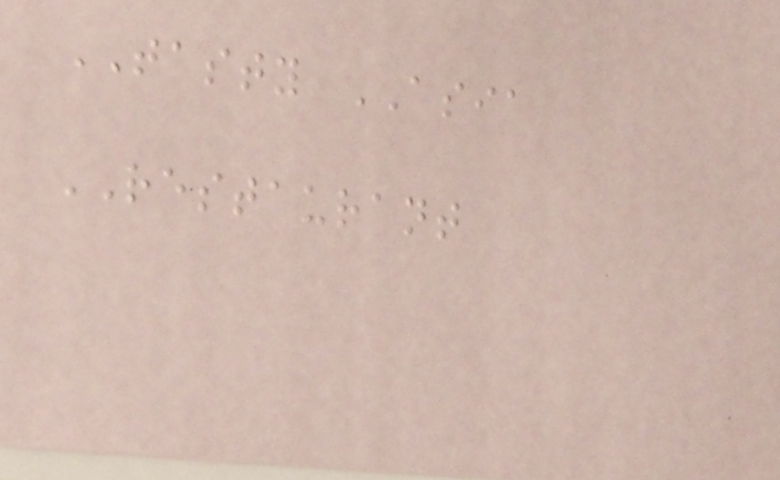TASTY ASIA
RESTAURANT
